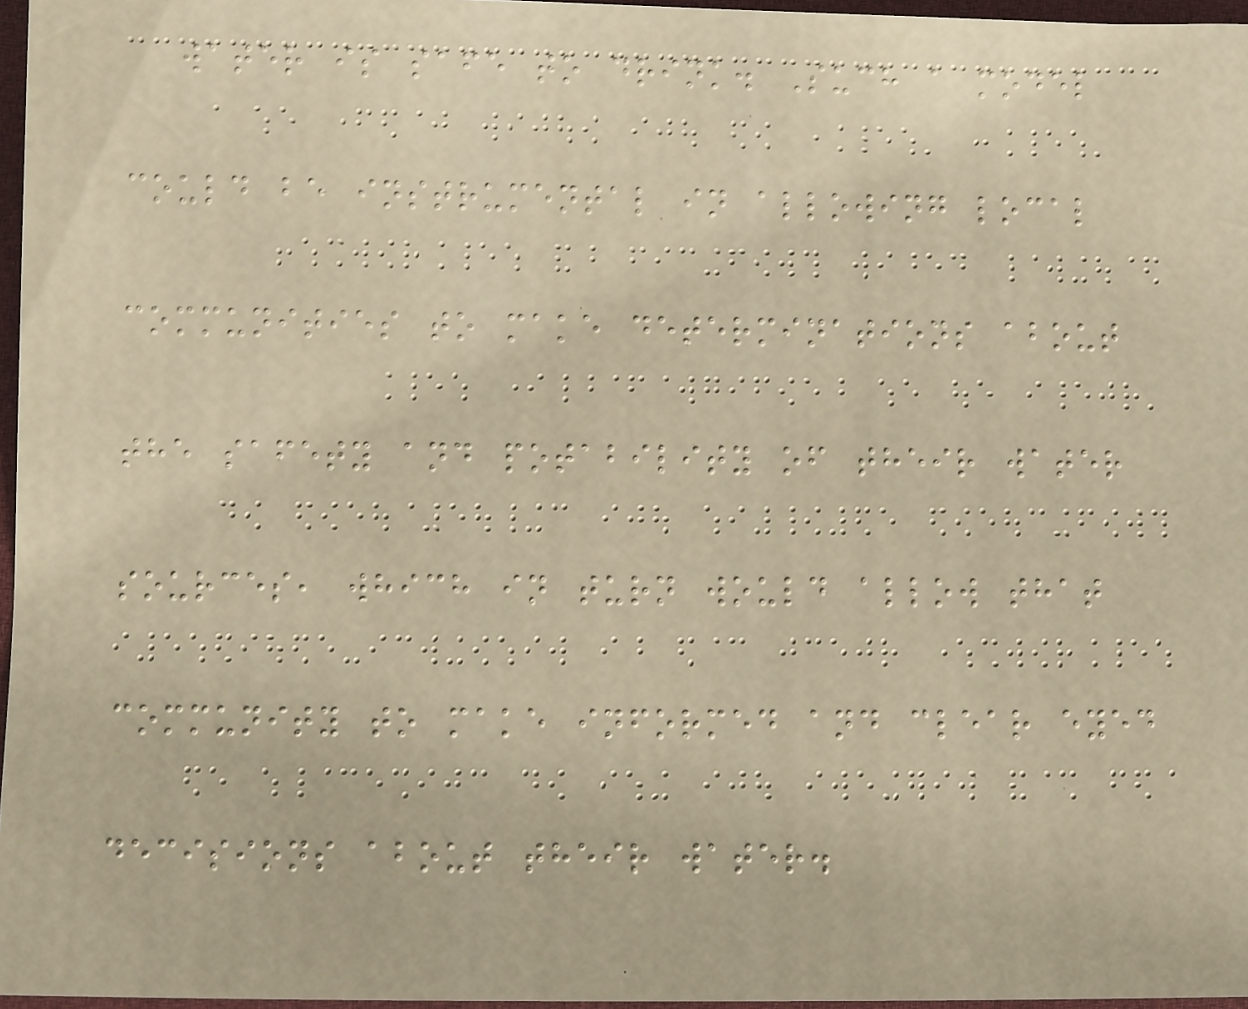water is safe to drink. Such a model
could be instrumental in allowing local
communities to make determinations about
the safety and potability of their water
sources, which in turn would allow that
community to make informed and clear eyed
decisions about their water.
